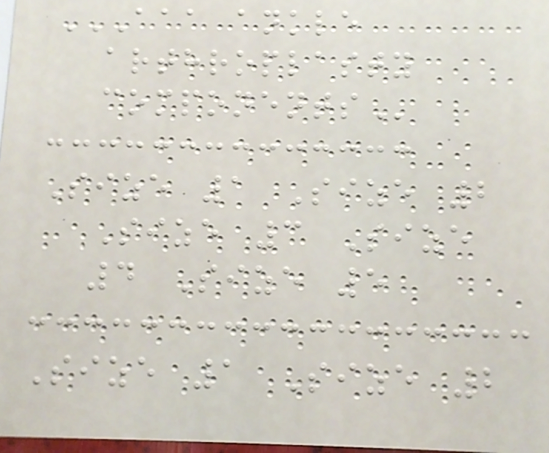AAA ANKLE
ARTHROPLASTY
COMPONENTS
Size 1 Size 2
Size 3 Size
4 Size 5
Size 1 Size 2
